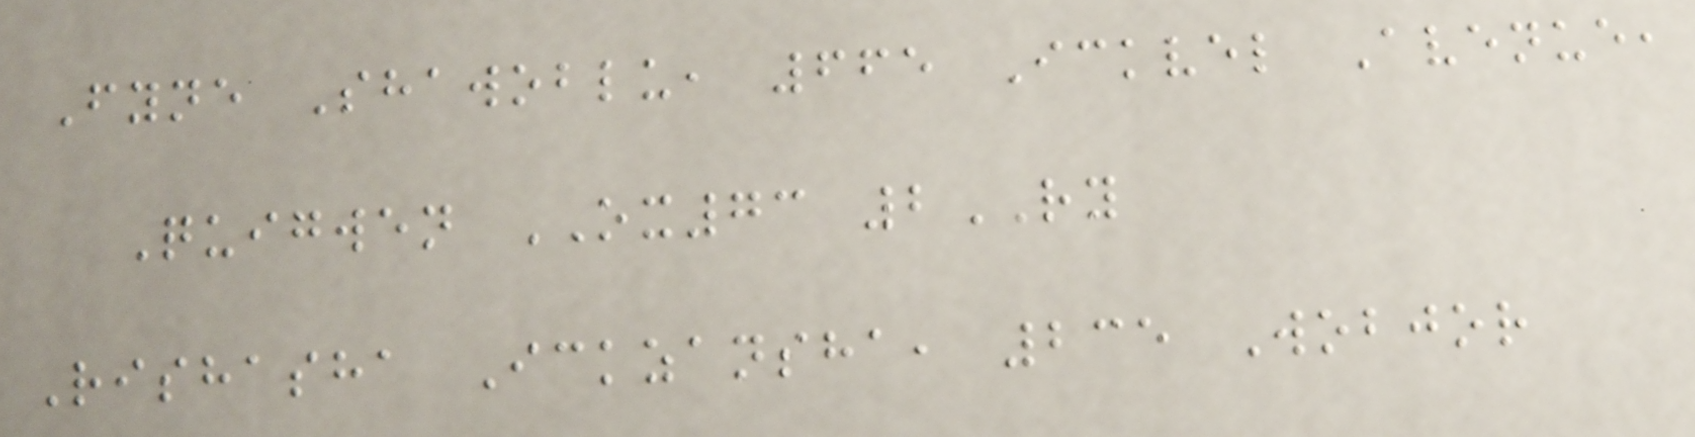Fyne Shawoblu, 665 Ickvel Avenue,
Quigwen OX73 2RY
Rishasha Ickzansha, 235 Wobjor
